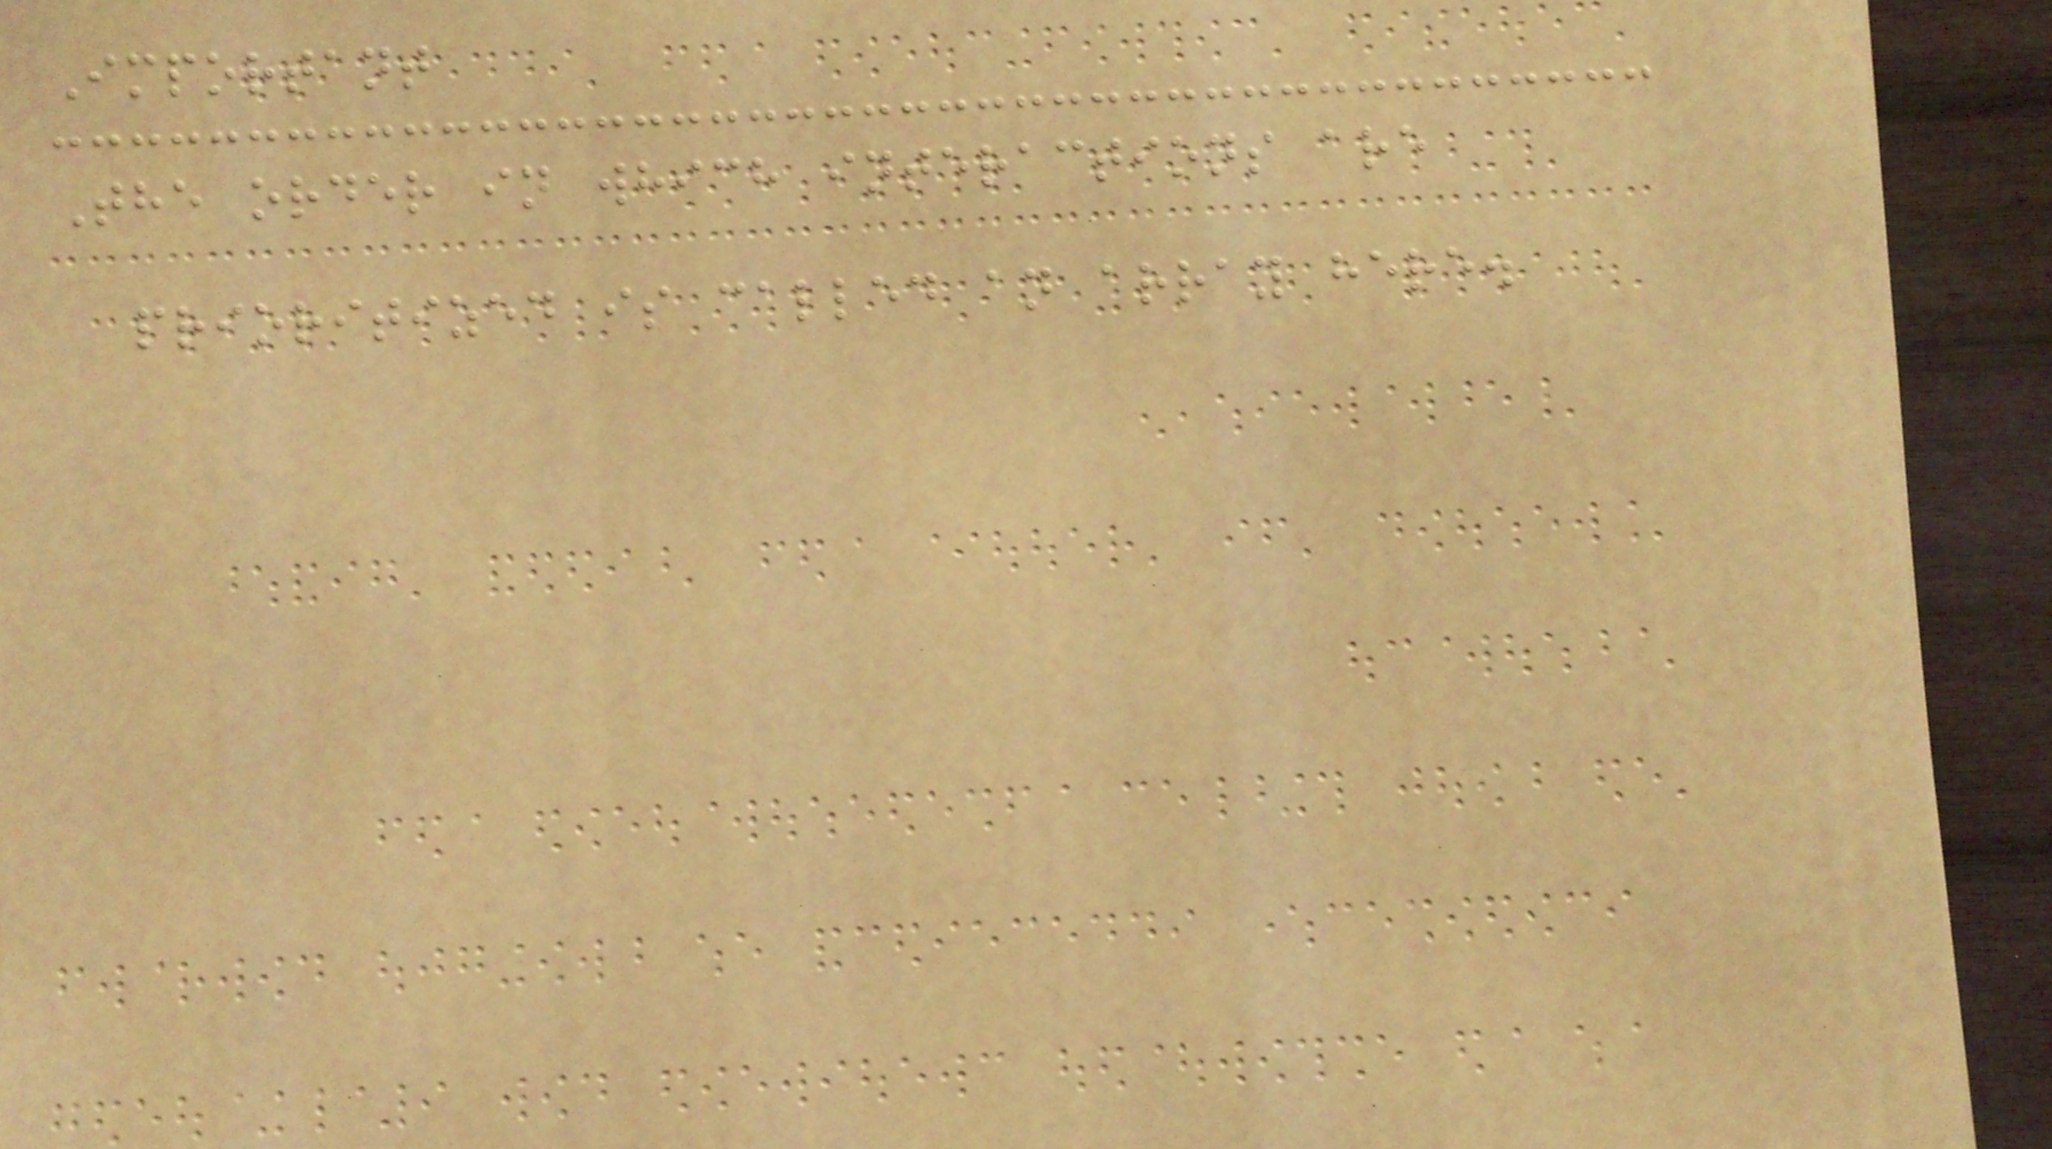Important
The order in which interactions are
prioritized is called an array here.
